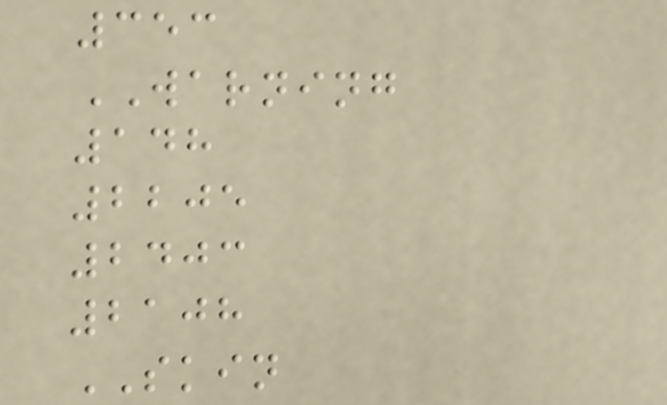353
WARNING
148
2205
2403
2108
SKIN
